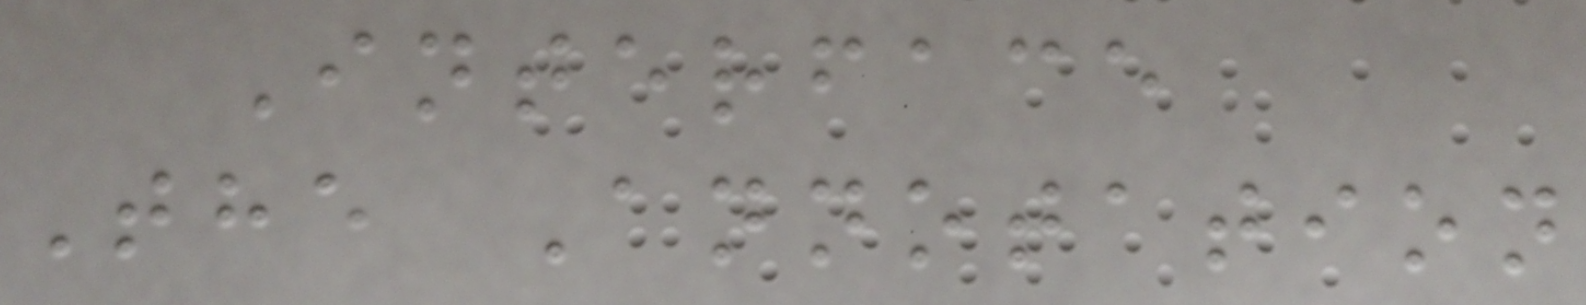Interface
The Annotation
